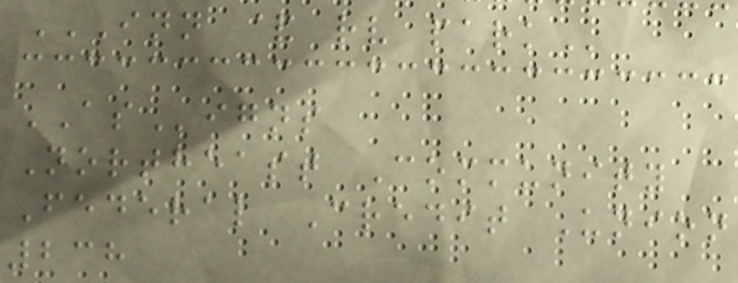INN & RV PARK
ASigns
Northeast Community
Federal Credit Union
238
